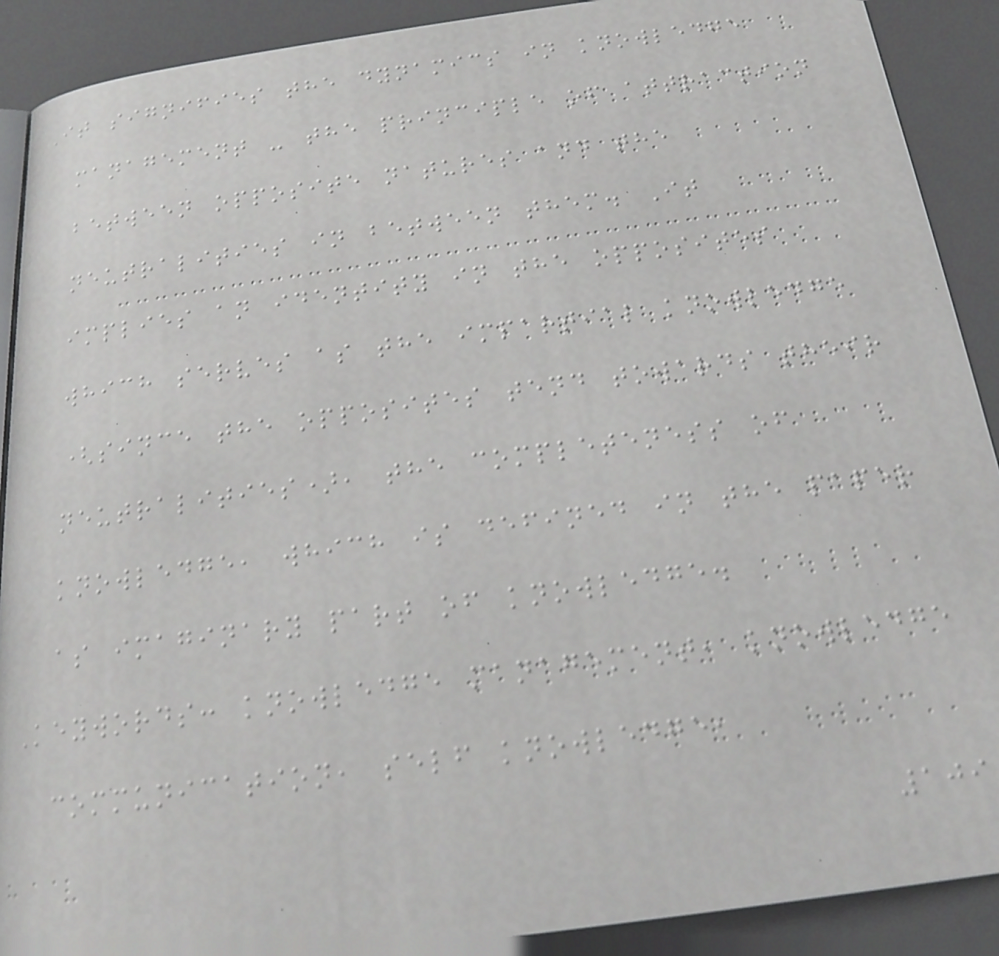It signifies the dynamics in knowledge
management - the principle of attraction
between opposite natures and the
neutralities in between them. It
implies an identity in the opposites
which serves as the impartial knowledge
(since the opposites tend towards their
neutralities), the completeness of
knowledge, which is defined in the paper
as imaginary part of knowledge.
Keywords: knowledge management, knowledge
communication, self knowledge,
109
